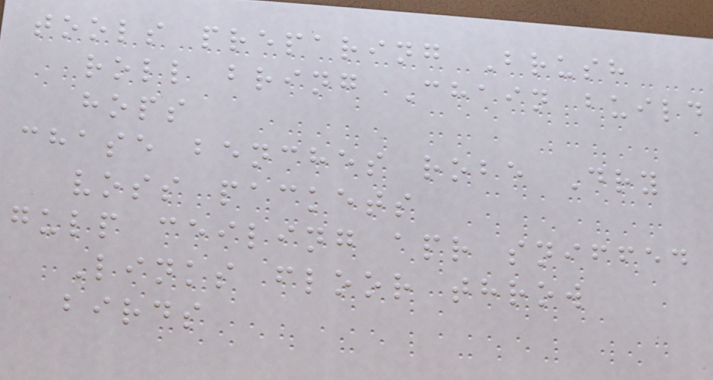tools preparing Brush
roll bring Chain build
hops
chase benches robe Dry
voss packets
gulp ceiling apr sniffed
Links floor throw
birds
